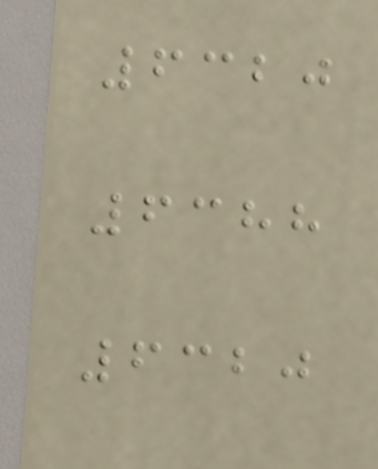6320
6388
6320
